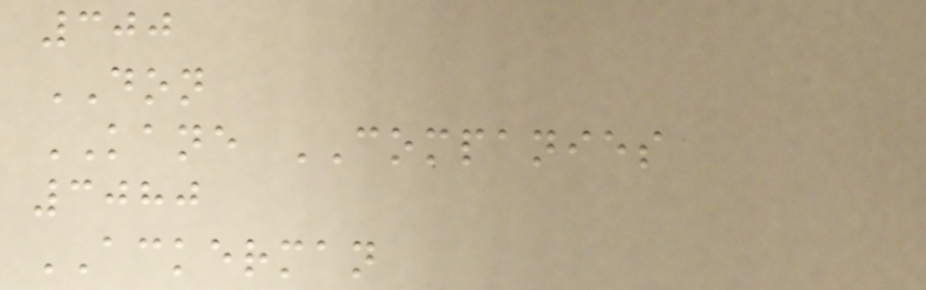300
DON
KANE COMPANIES
3080
ACKERMAN
